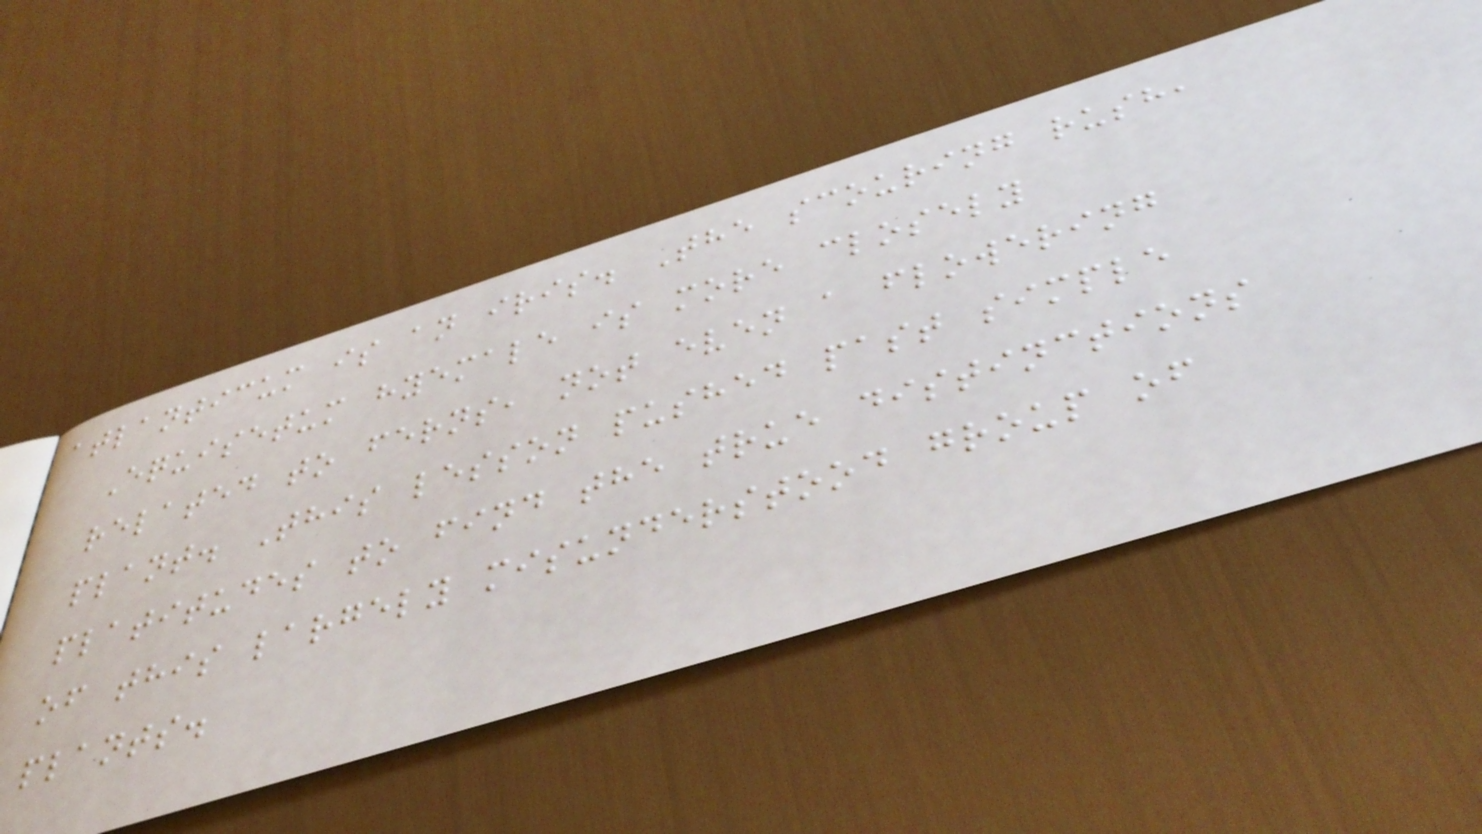atlanticum is an iris. The scouring rush,
Equisetum hyemale is more closely
related to ferns, not even a flowering
plant. This lesson pushed past simple
platitudes to find the true distinctions
of this largely misunderstood group of
plants.
